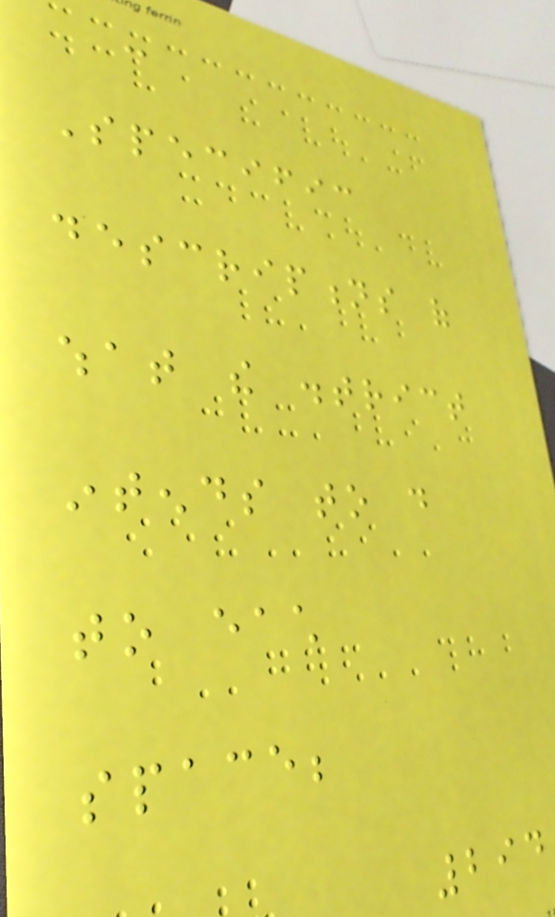-
Specific
descriptions of
what the district
intends to do
to each
space;
294
